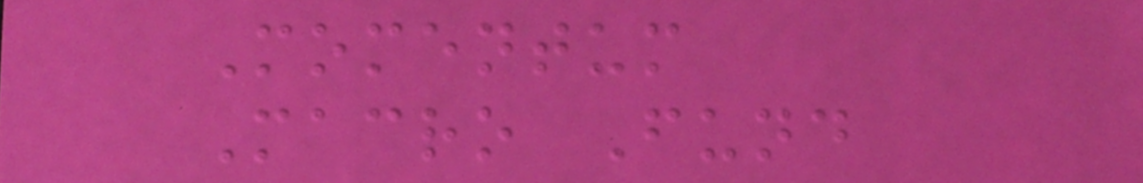Momentum
Macro Fund
